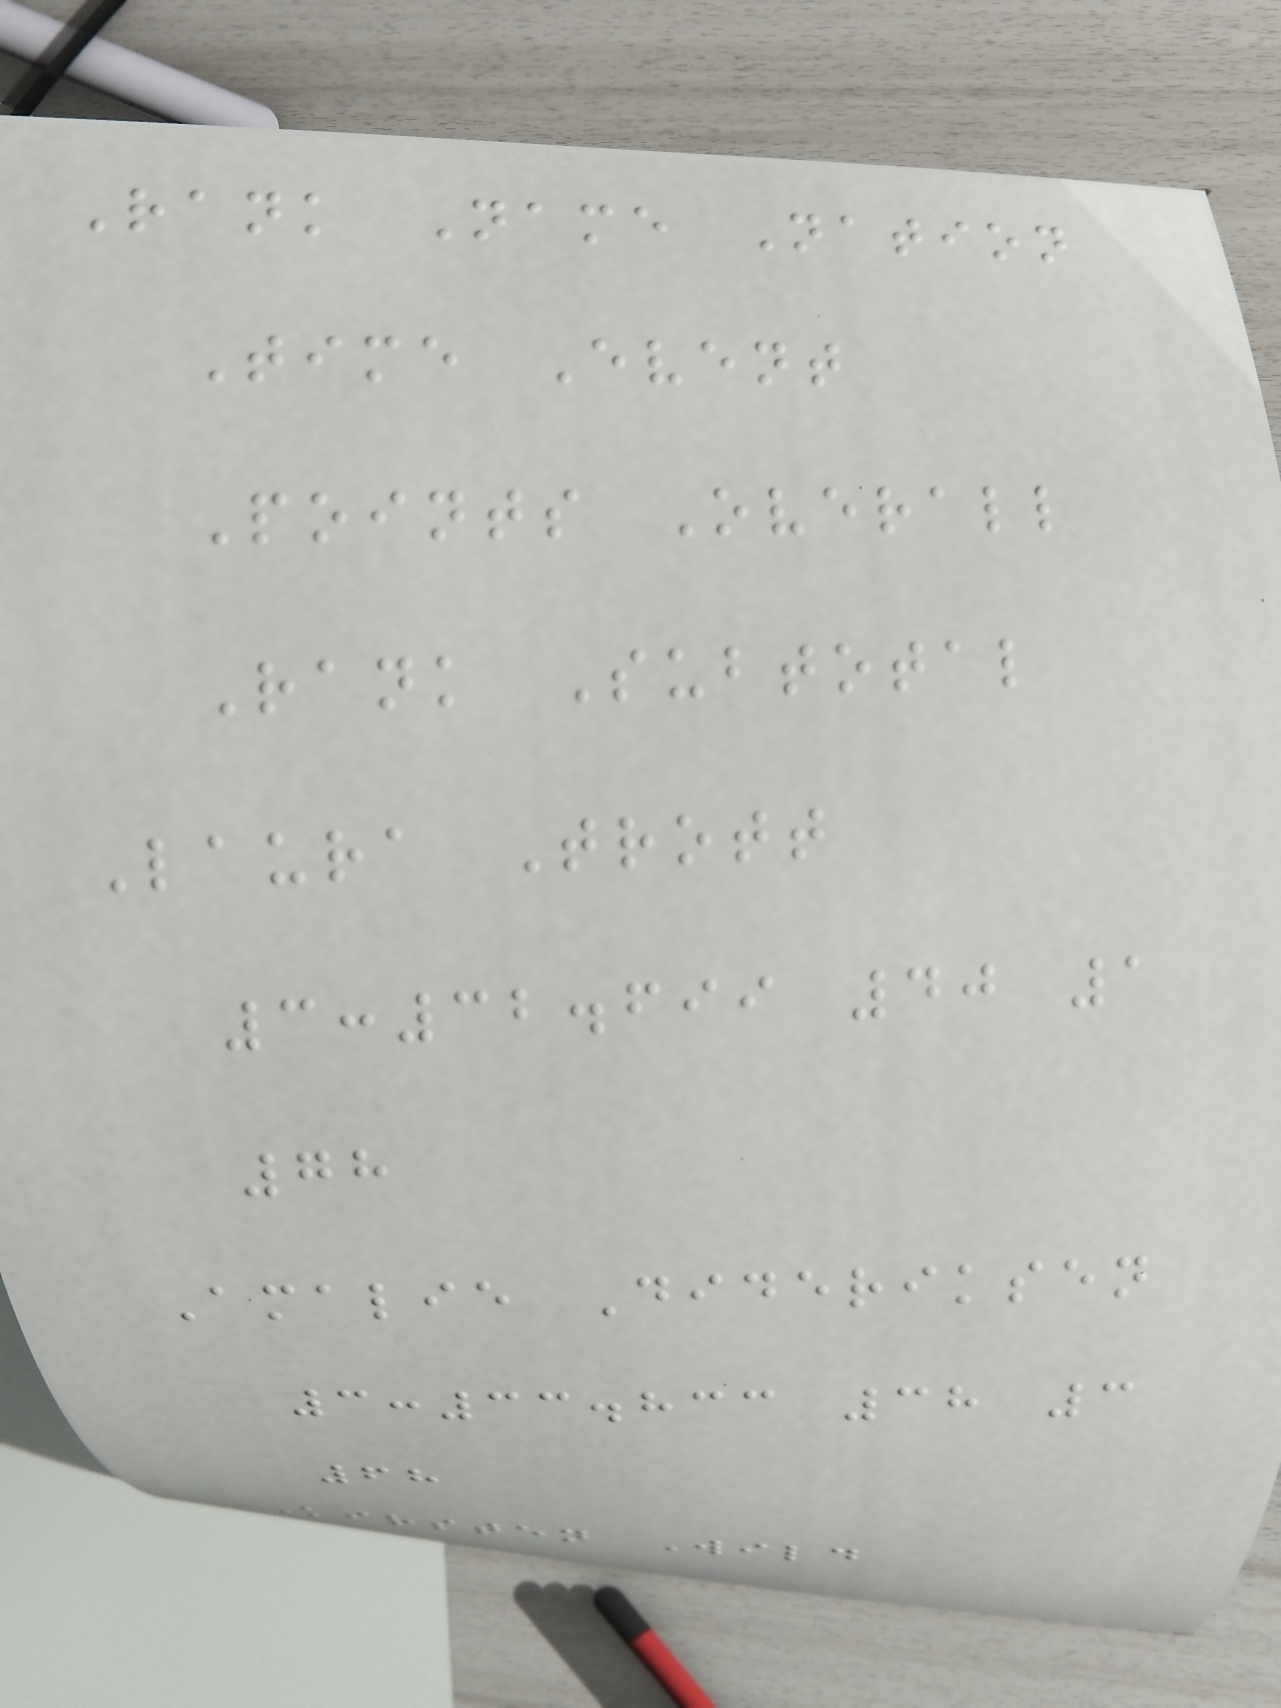Rank Name Nation
Time Event
Points Overall
Rank Subtotal
Laura Trott
3:32.699 40 1
78
Amalie Dideriksen
3:33.833 38 3
68
Kirsten Wild
